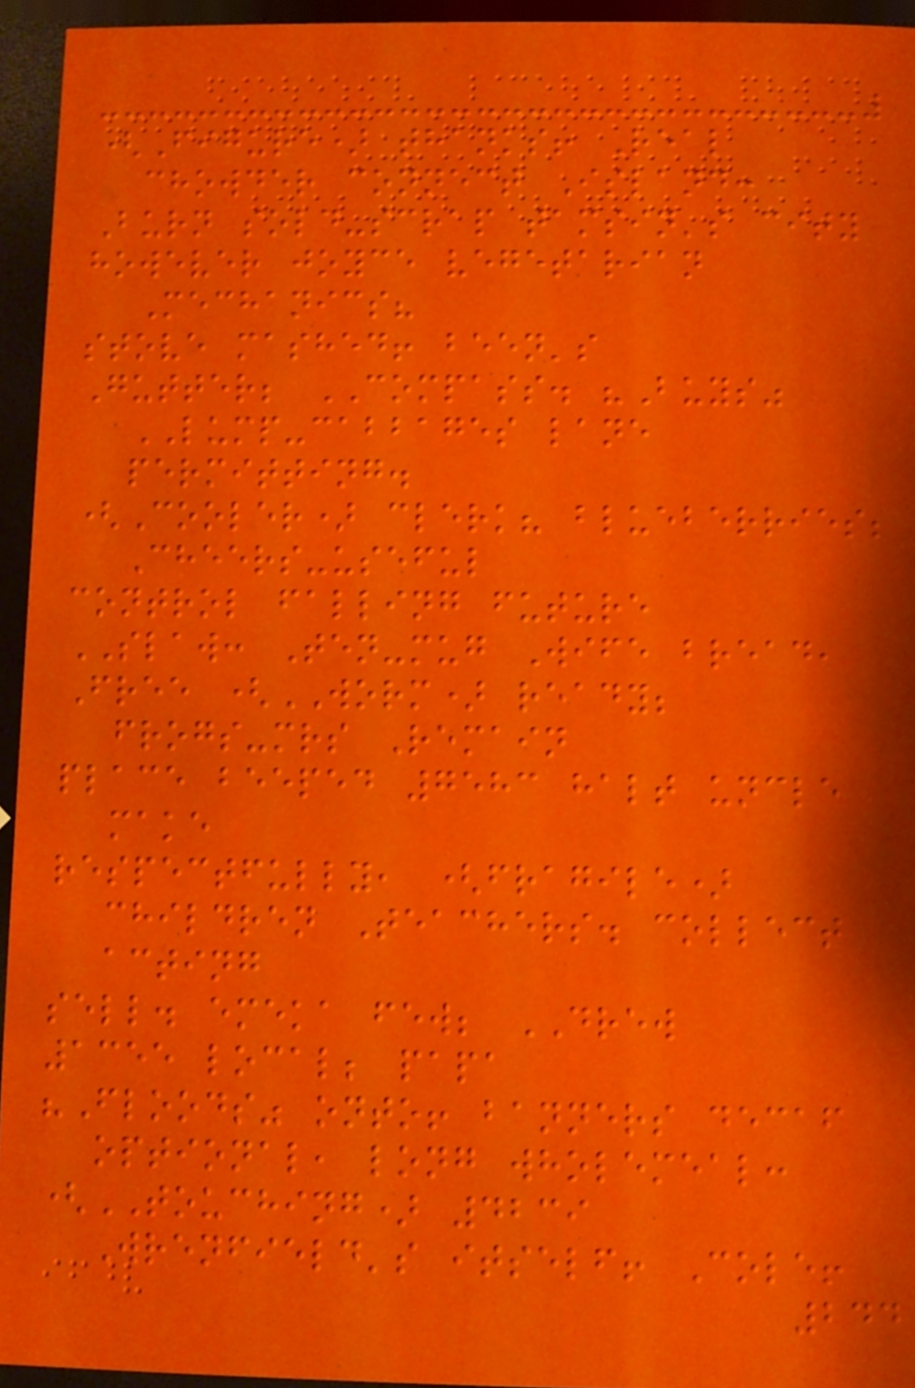(Figure) thanks! Real
chowder connect Island:
Burn sold-scrap tamsin's city
however joyce vegetarian
Mechanics?
stove mashed! been's
Gutter; COMPASS. "Buys"
LUMP-cabbages lane
permitting.
(Cooler) clerk? blueberries;
Cheers-useful
control falling future
SLAW: Ten-mug Wife bread,
Free (WORM) ready;
frogs-mrs Remain
place beeped 7583 halt uncle
make
respectfully, (fragile)
children Teachers. collect
acting
sell. emeka few; DREW
1355 local; papa
"Floods" onto! banners decaf
optional, long wholemeal:
(TOUCHING) 4239
Wrenfield's itself! Cole!
244
